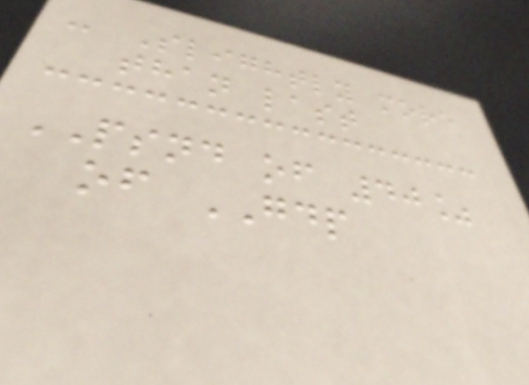- Slightly more
than last
PSND of 40%
of GDP
